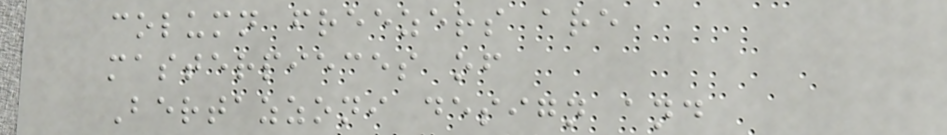column freezers are
masterpieces of
Bertazzoni design and
